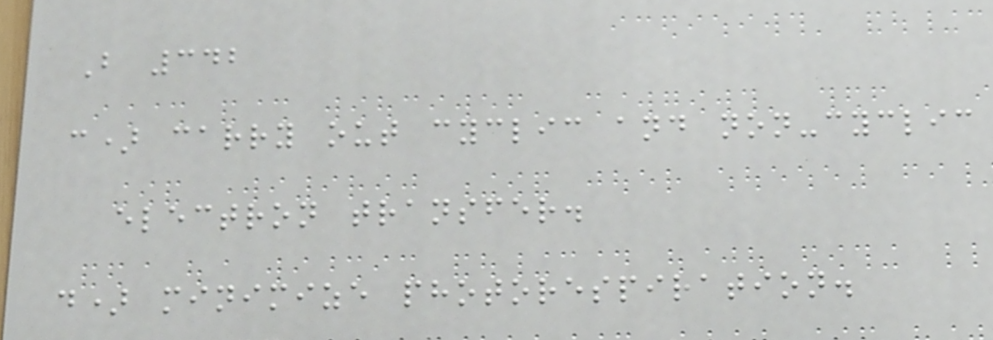B 342
c) carry out cyclic and non-cyclic
electron transfer.
d) minimize photorespiration.
